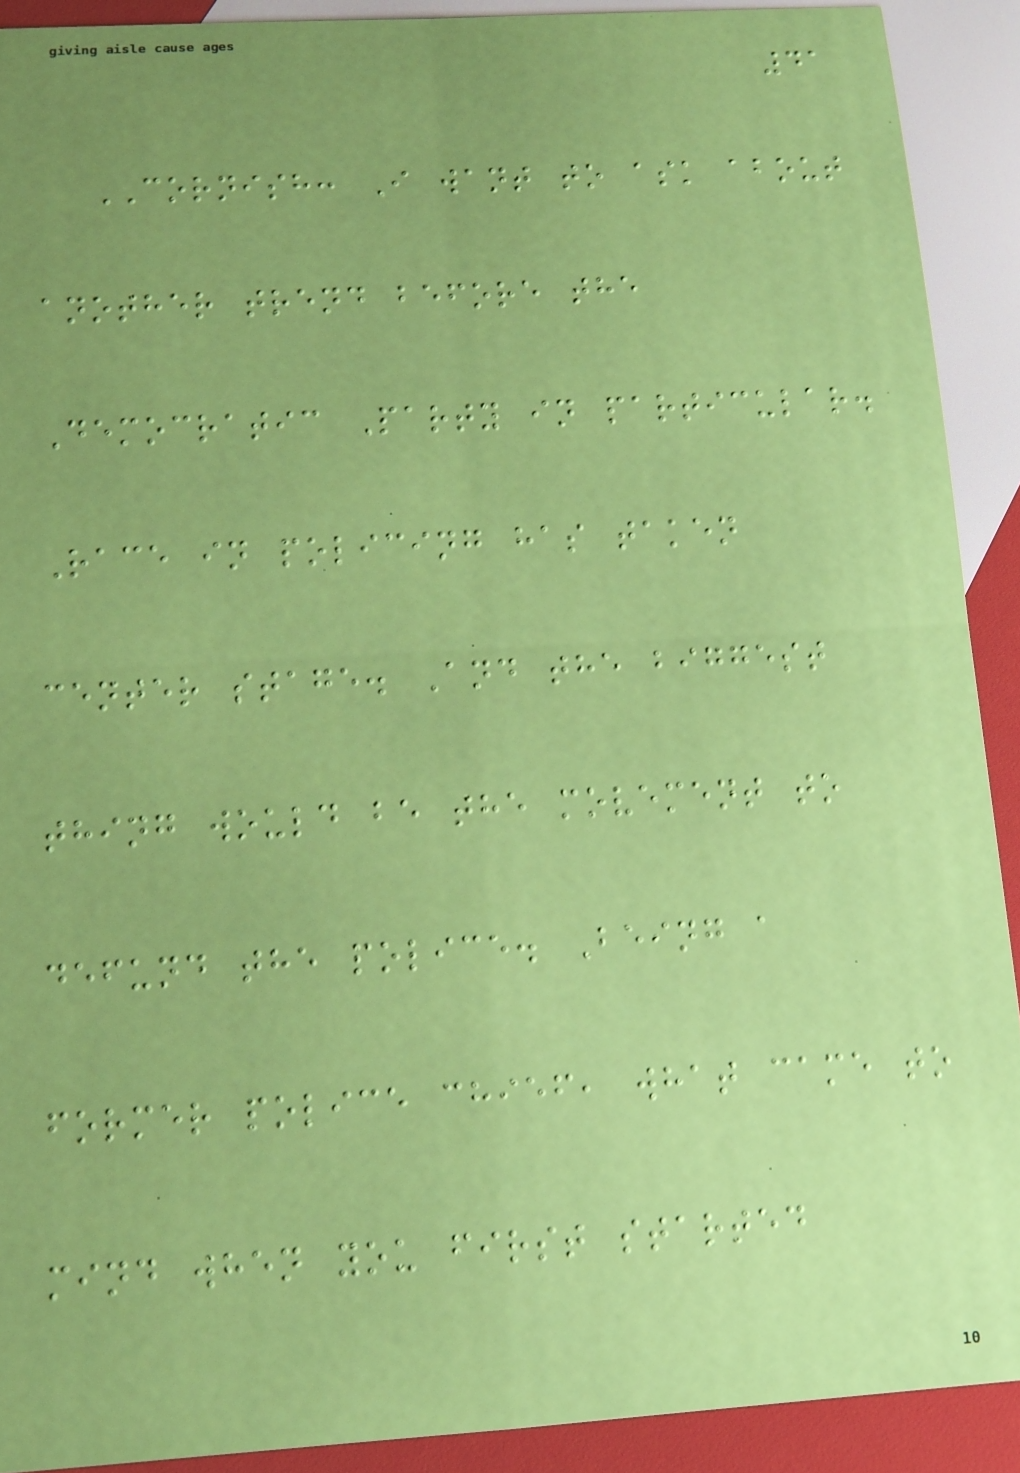41
CORNISH: I want to ask about
another trend before the
Democratic Party in particular.
Race in policing has taken
center stage. And the biggest
thing would be the movement to
defund the police. Being a
former police chief, what came to
mind when you first started
